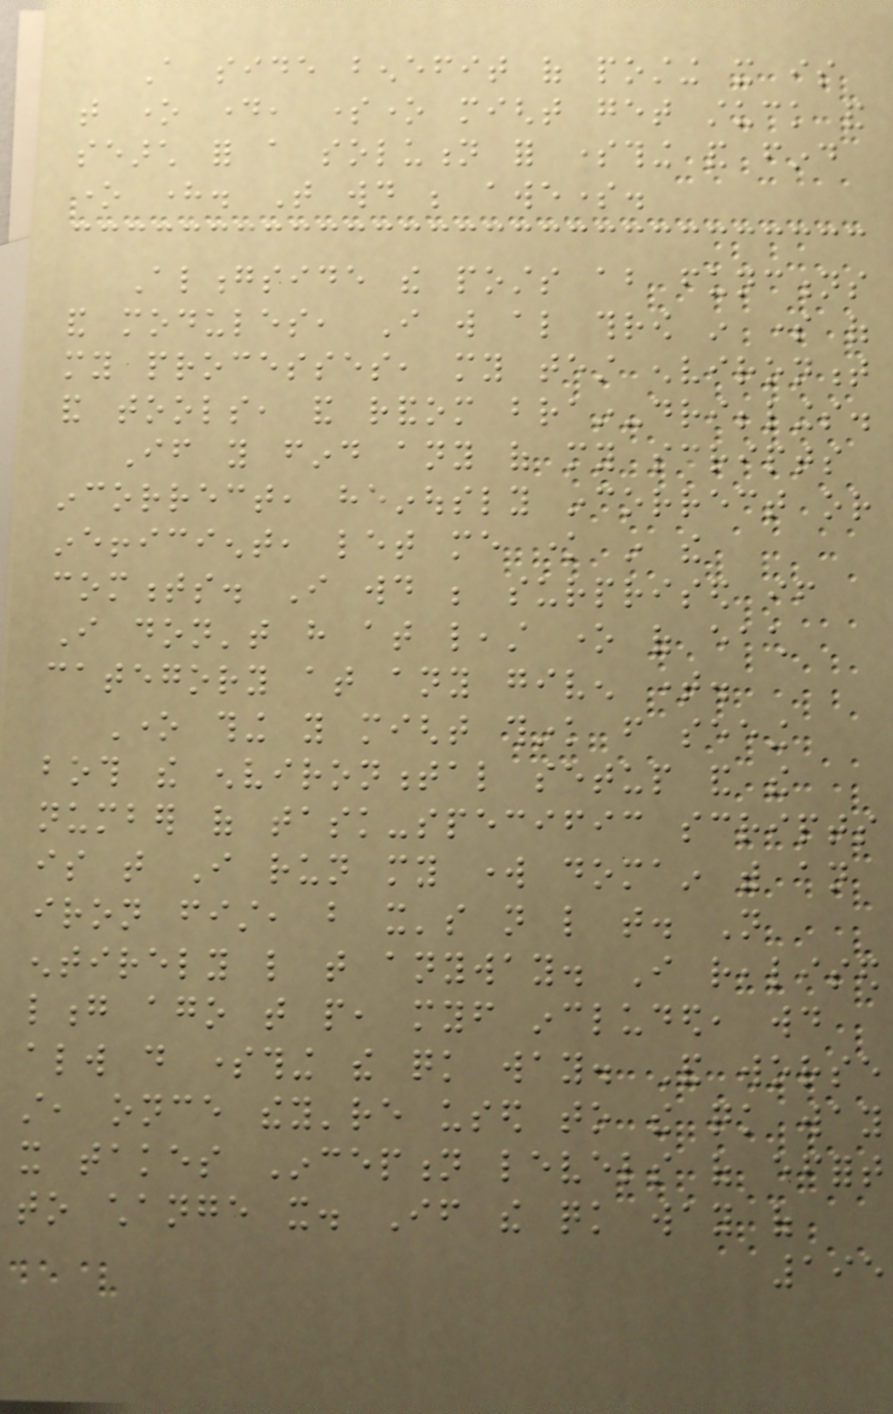A side benefit of posting it is
that one day, someone might get stuck and
search for a solution for something and find
one here. That would be awesome.
Alongside the posts about functions
and modules, I will also throw in some of
my processes, my test environment
and tools, and random brain-dribblings.
If you find any of my scripts
incorrect, heinously incorrect or
inefficient, let me know in the
comments. I would be surprised if
I don't have at least one of each
category at any given time.
One thing you might think from seeing
both the environmental setup and the
number of task-specific scripts
is that I run my work domain with an
iron fist, but it's not like that. Not
entirely like that anyway. I realised
long ago that people, myself included, would
always do something the quick way. And worse
still, once they're used to the quick way
it takes Inception levels of effort
to change it. If the quick way of
195
